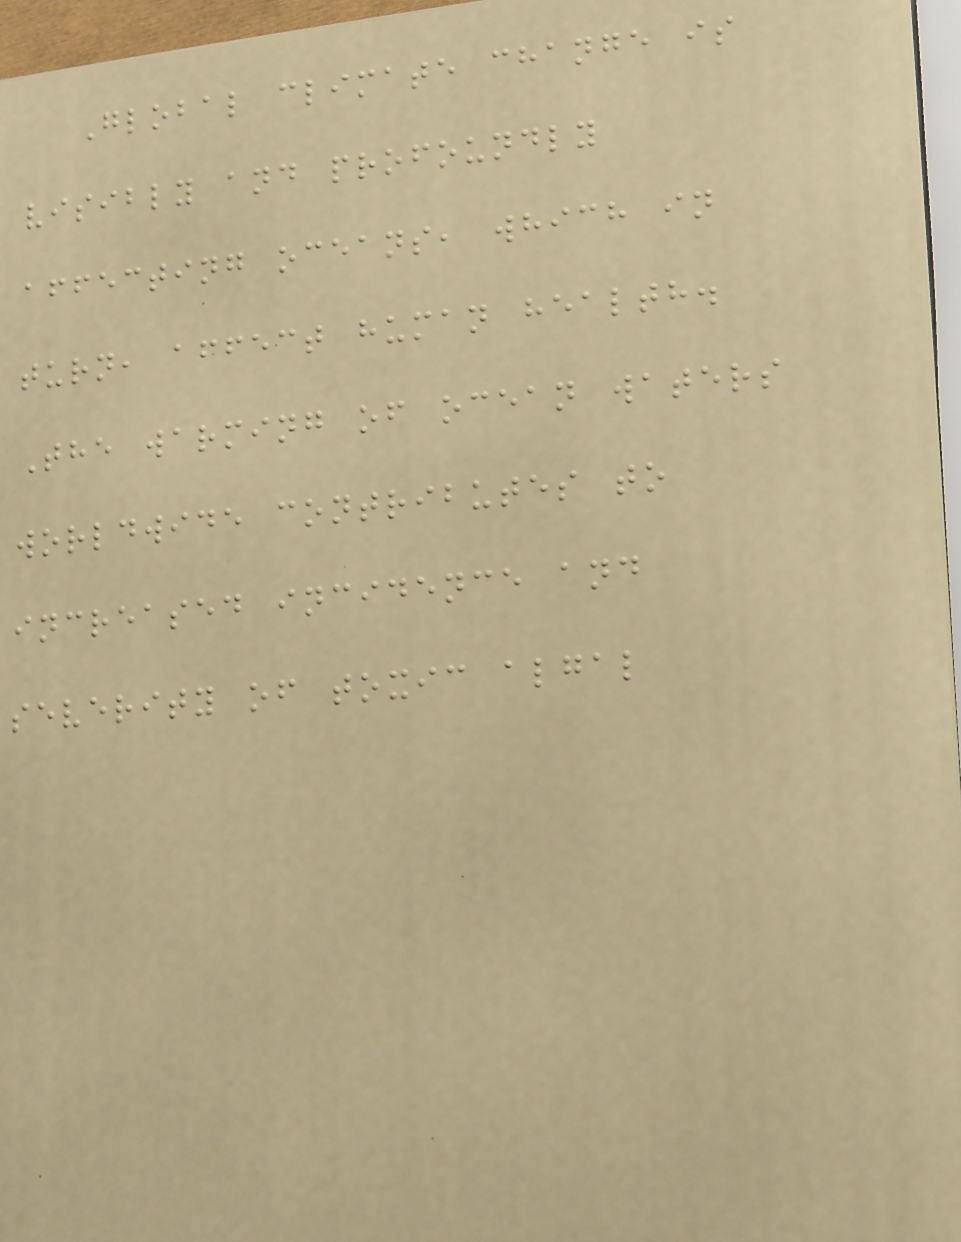Global climate change is
visibly and profoundly
affecting oceans, which in
turn, affect human health.
The warming of ocean waters
worldwide contributes to
increased incidence and
severity of toxic algal
